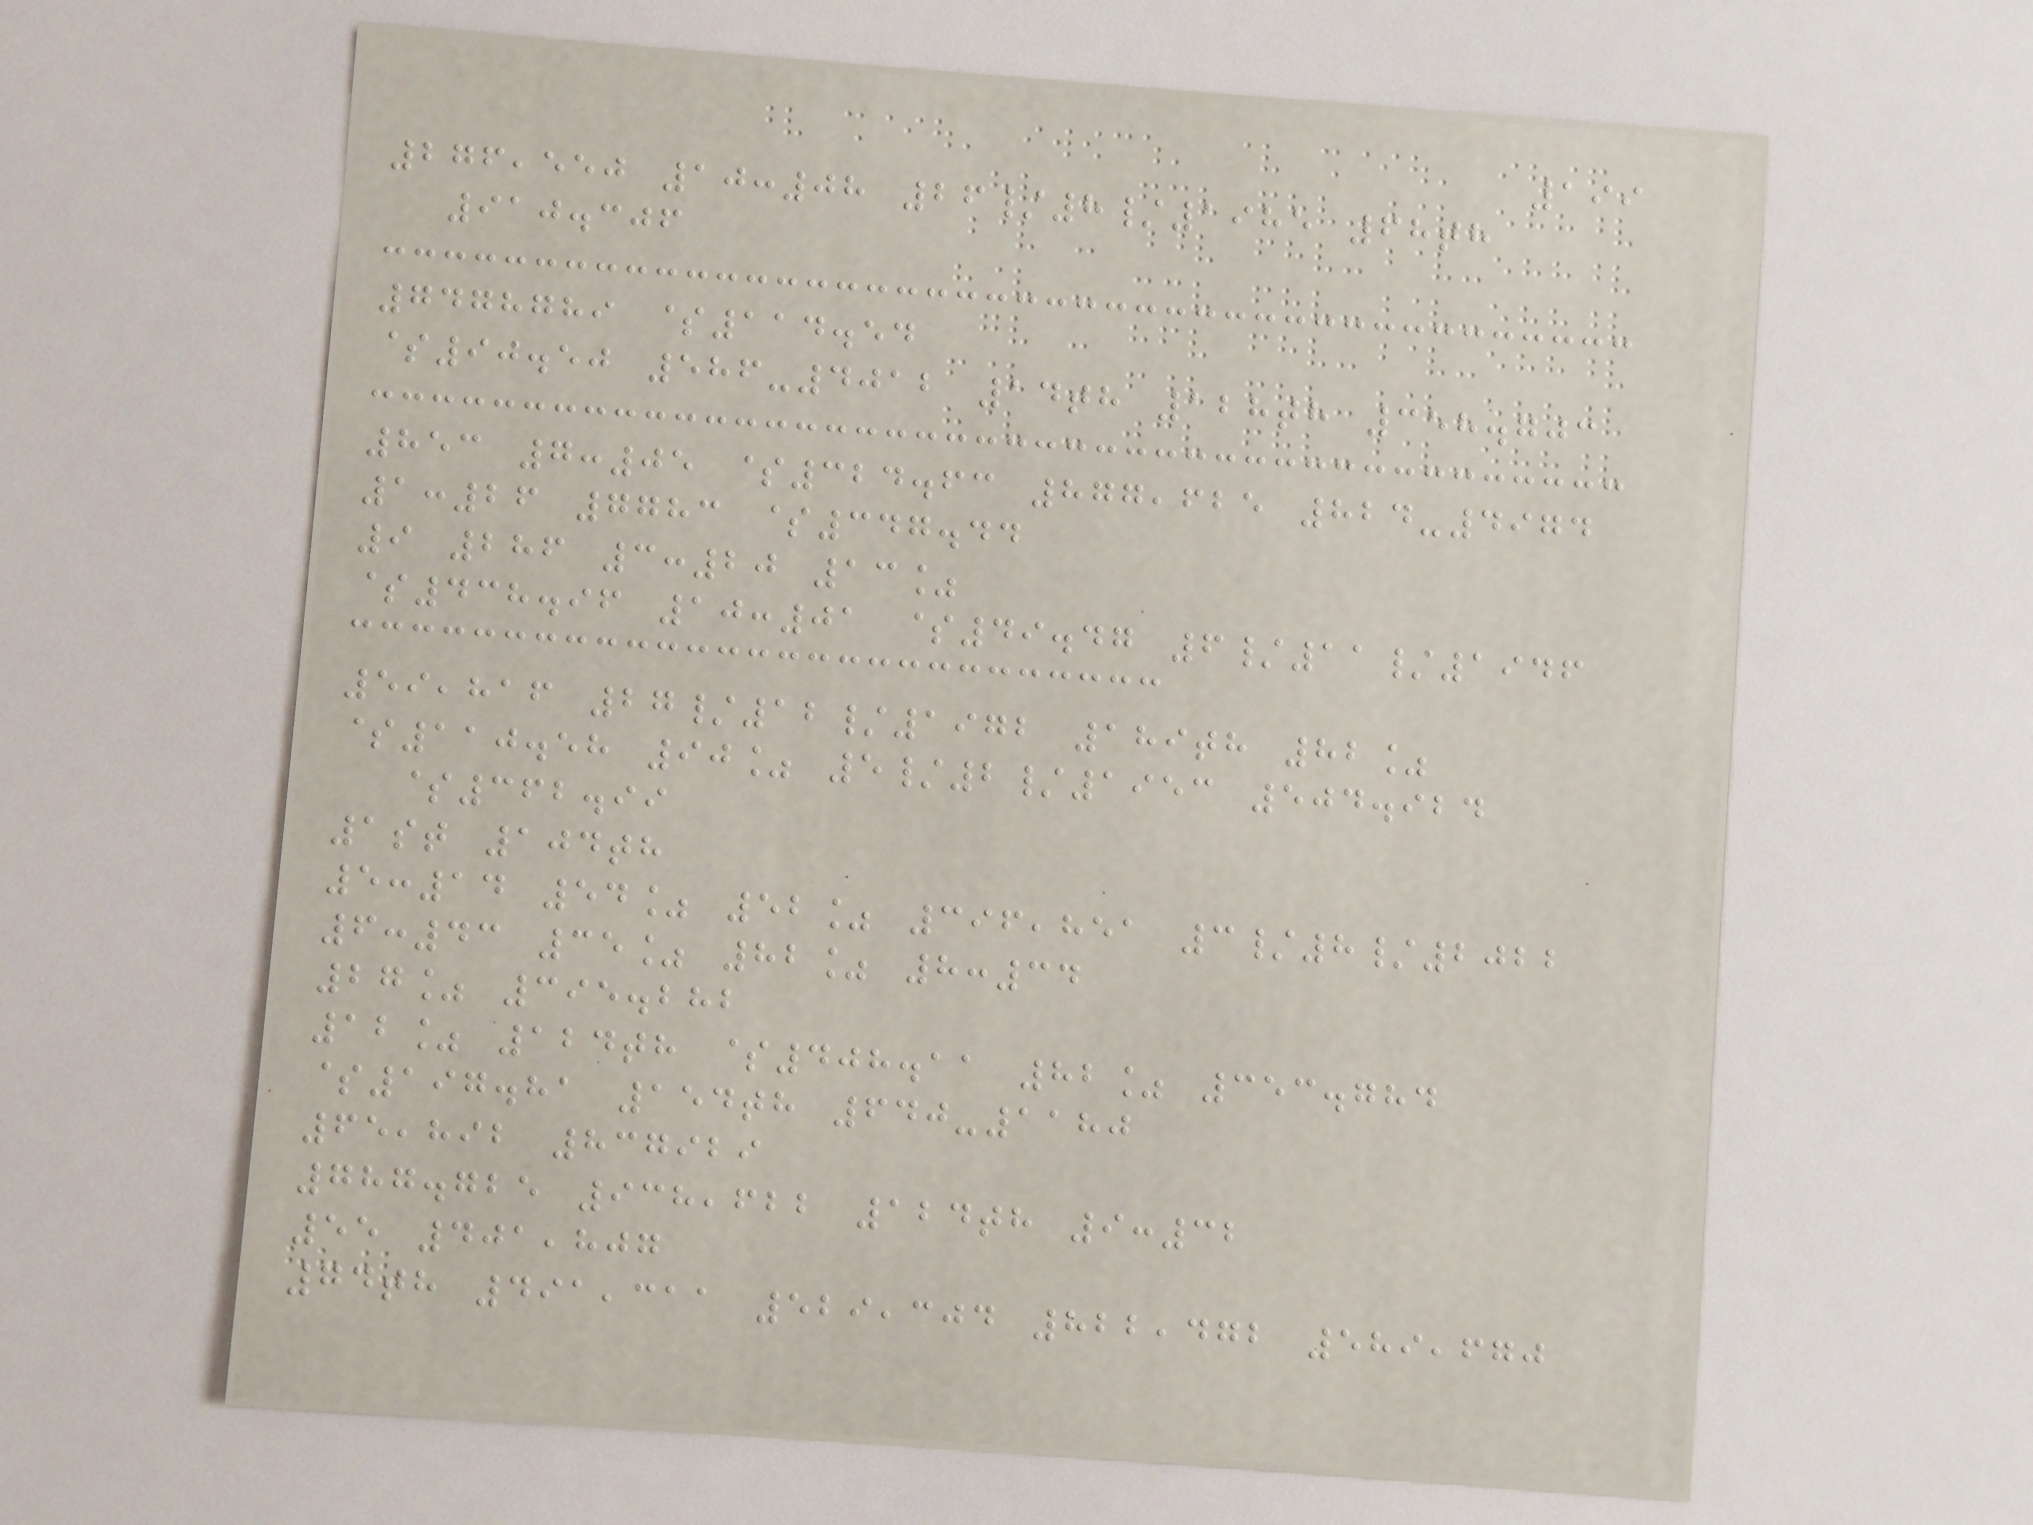199
276,550 10:08 26/8/1985 68th
910.306
7478789 $114.54
$90.50 586-4012 14th 128th 358.703
853 7:05 $324.63 877,625 824-4974
1:26 7783 $347.44
9 286 3:20 13%
$438.96 10:01 $49.47 6/11/1946
59,816 27/12/1972 189th 82%
$110.58 90% 5/2/1953 504.924
$362.99
1st 104th
5:14 54% 52% 396,851 3/8/2022
6:43 35% 82% 8:34
27% 395.282
12% 124th $408.11 82% 353.784
$197.81 154th 640-1180
65,892 837929
787.725 938,622 124th 9:32
55 401,807
74th 491,311 529,304 822,472 589,670
